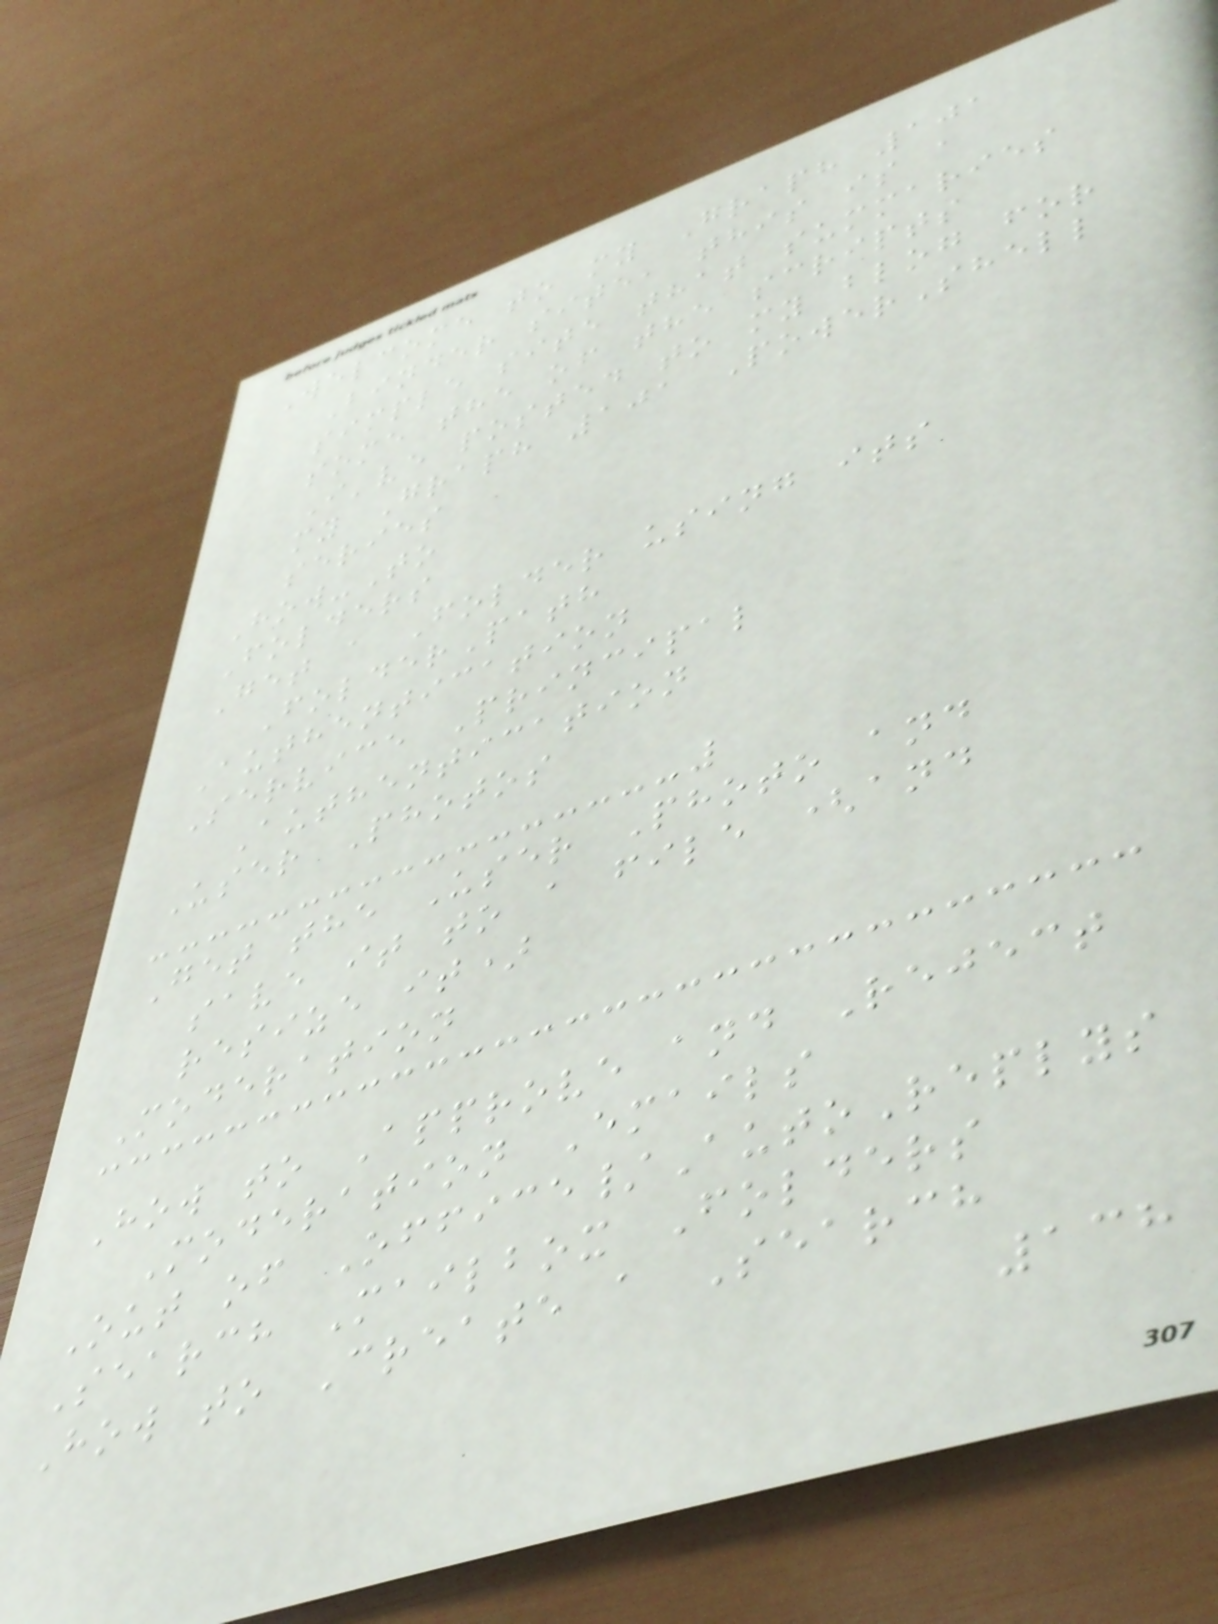Welcome to my Graph 101
Binder site, this is a
simple site that summaries
some the of the scripts
I've posted to my blog for
my Graph 101 PowerShell
series
How-To
Folders
Get a Folder using its
FolderPath
Authentication
Service Principal
Authentication
User Photos
Get the User Photo and
save it to a file (and
resize it)
Moderation
How to Approve and Reject
Moderation Emails
Out of Office/AutoReplys
Search Mailbox Folders
How to Create a Search
138
